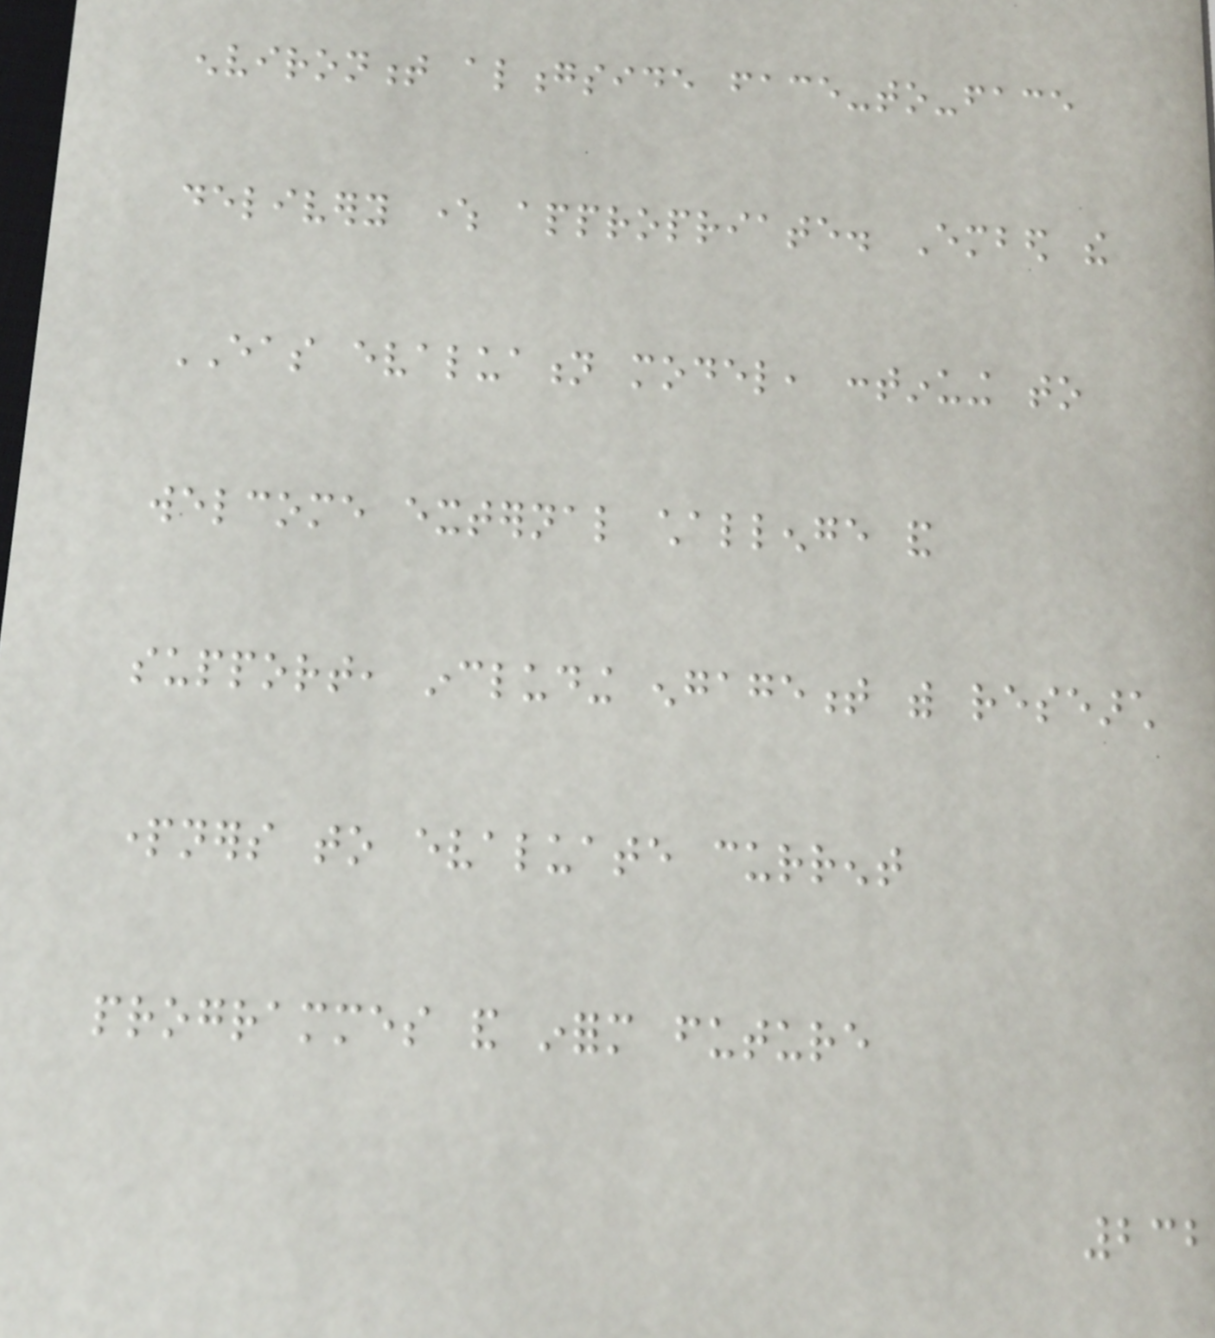environment alongside face-to-face
delivery where appropriate. Embed the
EAS evaluation model, continuing to
welcome external challenge and
support, including engagement with research
partners to evaluate current
programmes and inform future
232
